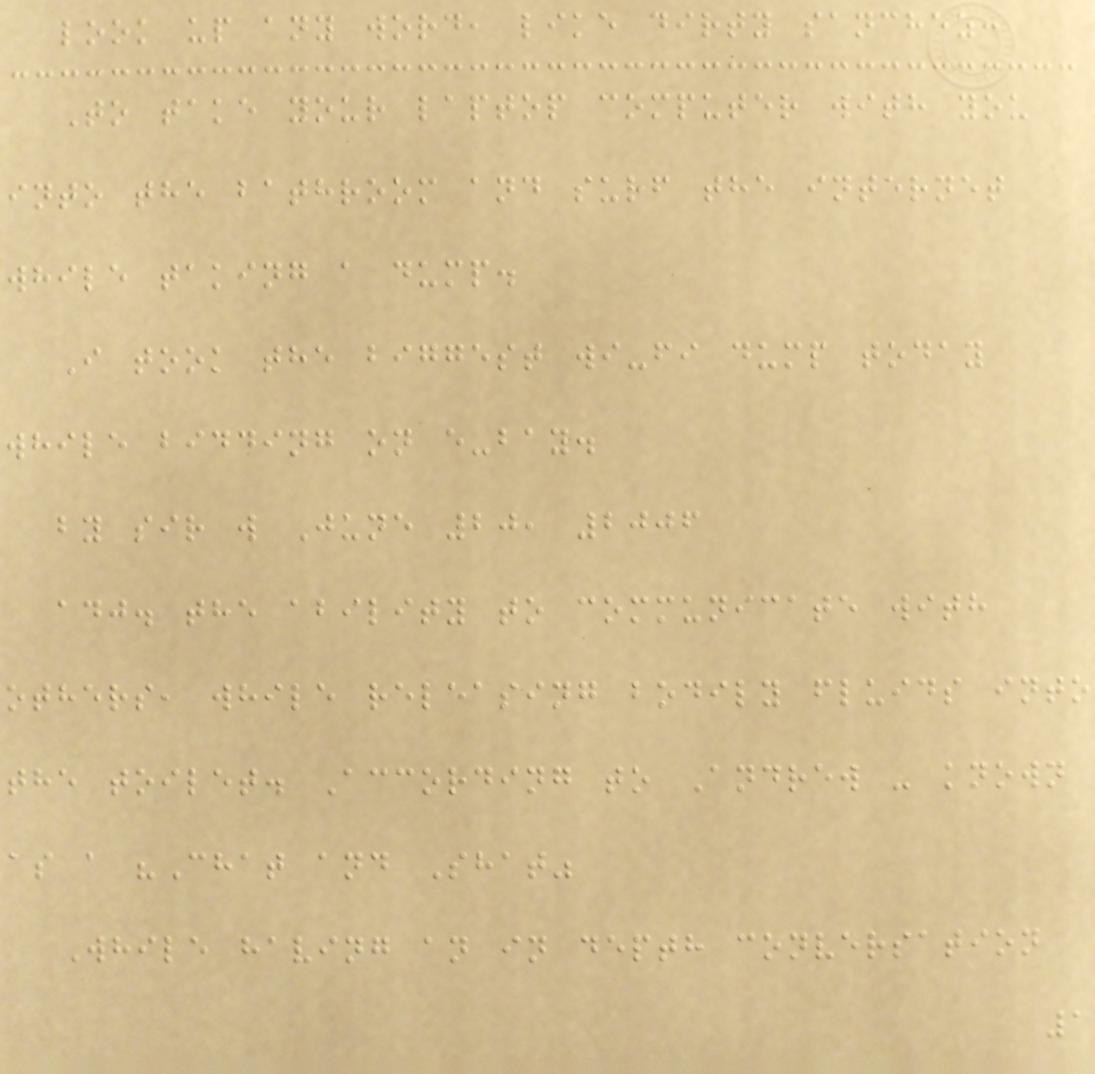look up any word, like dirty sanchez:
To take your laptop computer with you
into the bathroom and surf the internet
while taking a dump.
I took the biggest wi-fi dump today
while bidding on e-bay.
by sir w June 20, 2006
adj. the ability to communicate with
others, while releasing bodily fluids into
the toilet. According to Andrew - known
as a "Chat and Shat"
While having an in depth conversation
1
